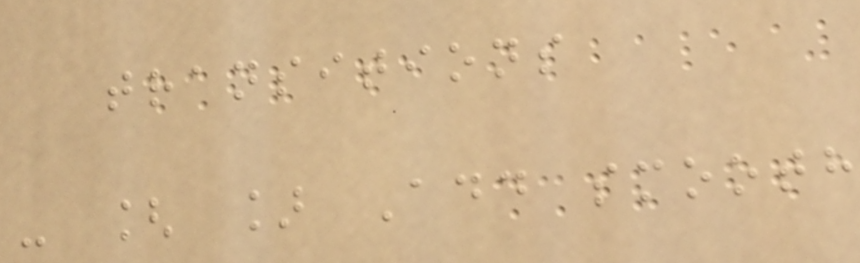transitions
- [ ] Add smooth
